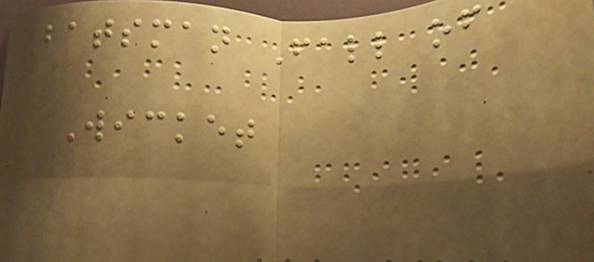Batsman Fall of
Wicket
